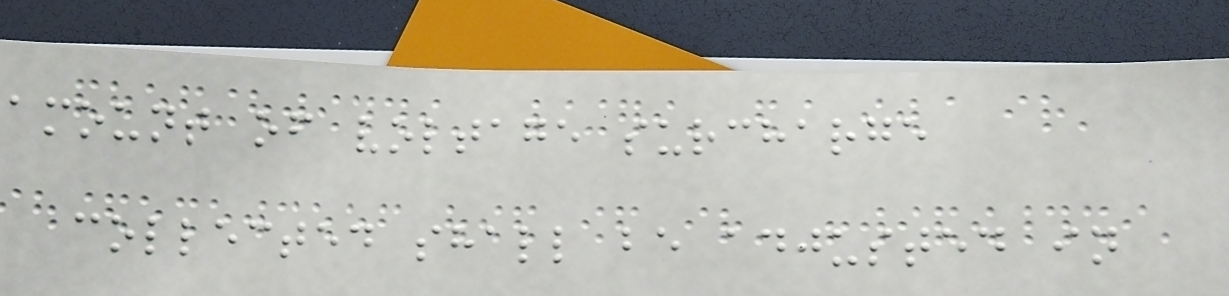amount of voltage surcharge
collected shall be adjusted in
